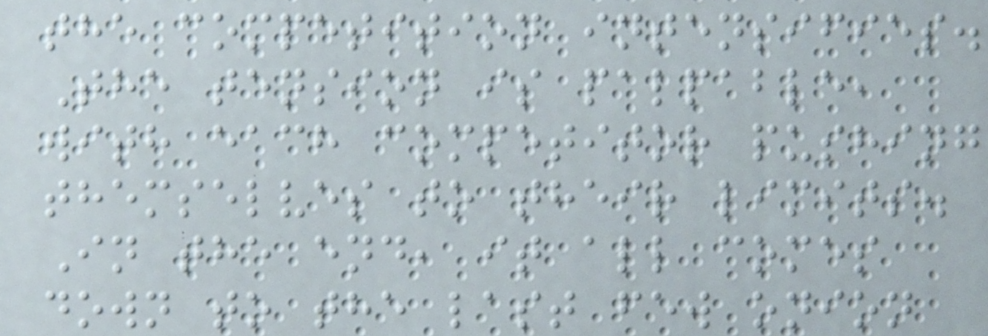the competition intensifies.
The tension is palpable,
with each competitor pushing
themselves to their limits.
In the end, it all comes
down to the last few onion
